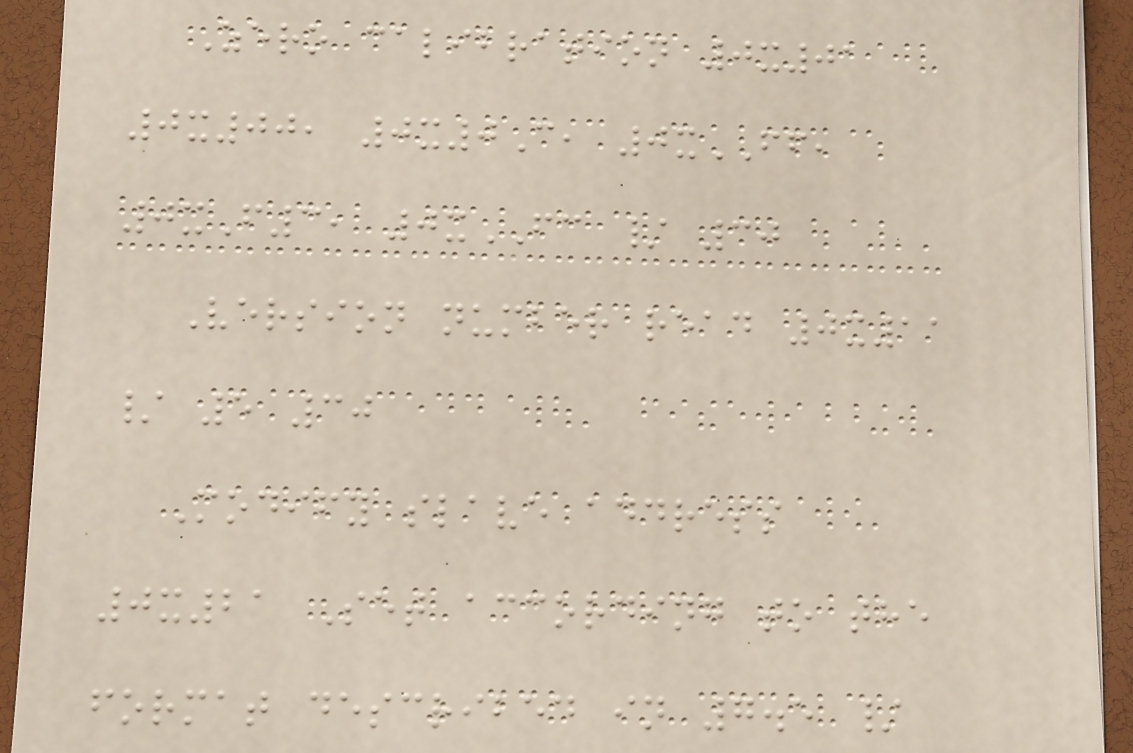Zero calibration 0x01
0x00, 0x0C, 0xFF,
0xF3, 0xFC / 30
Version number read 0x11
/ 5 30
Modify slave address
0x21 Set according to the
format described in 7.5 /
